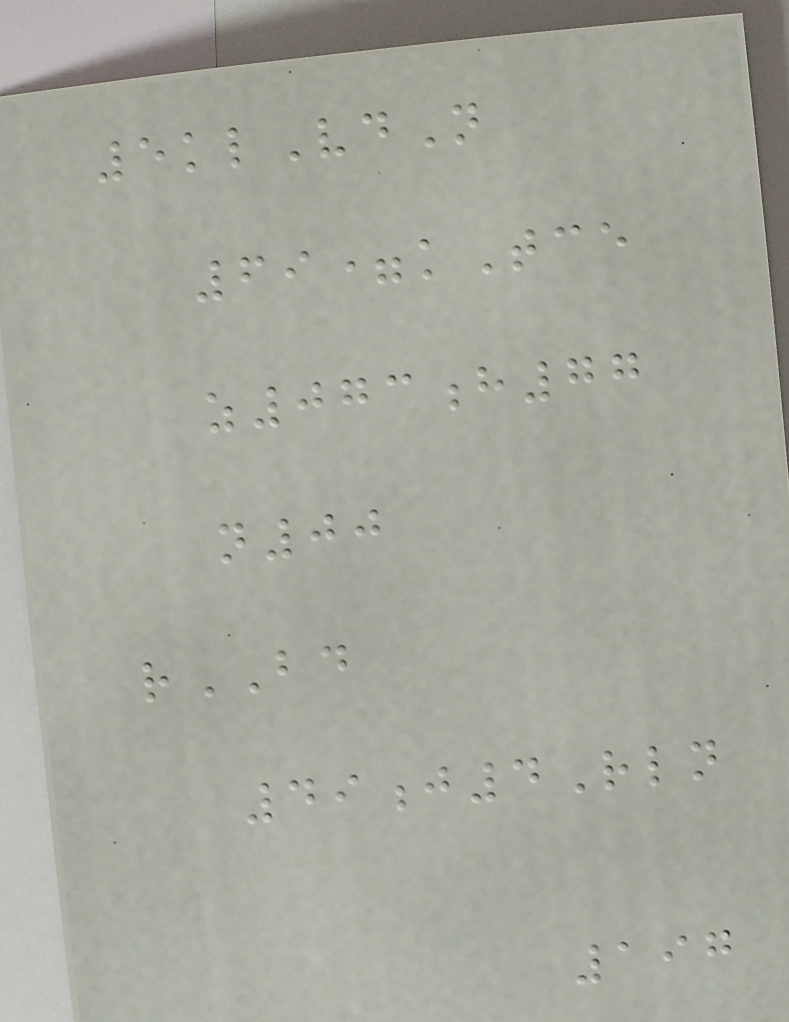5klVdN
69=kTce
z073h77
n00
rBD
49j4Rln
197
